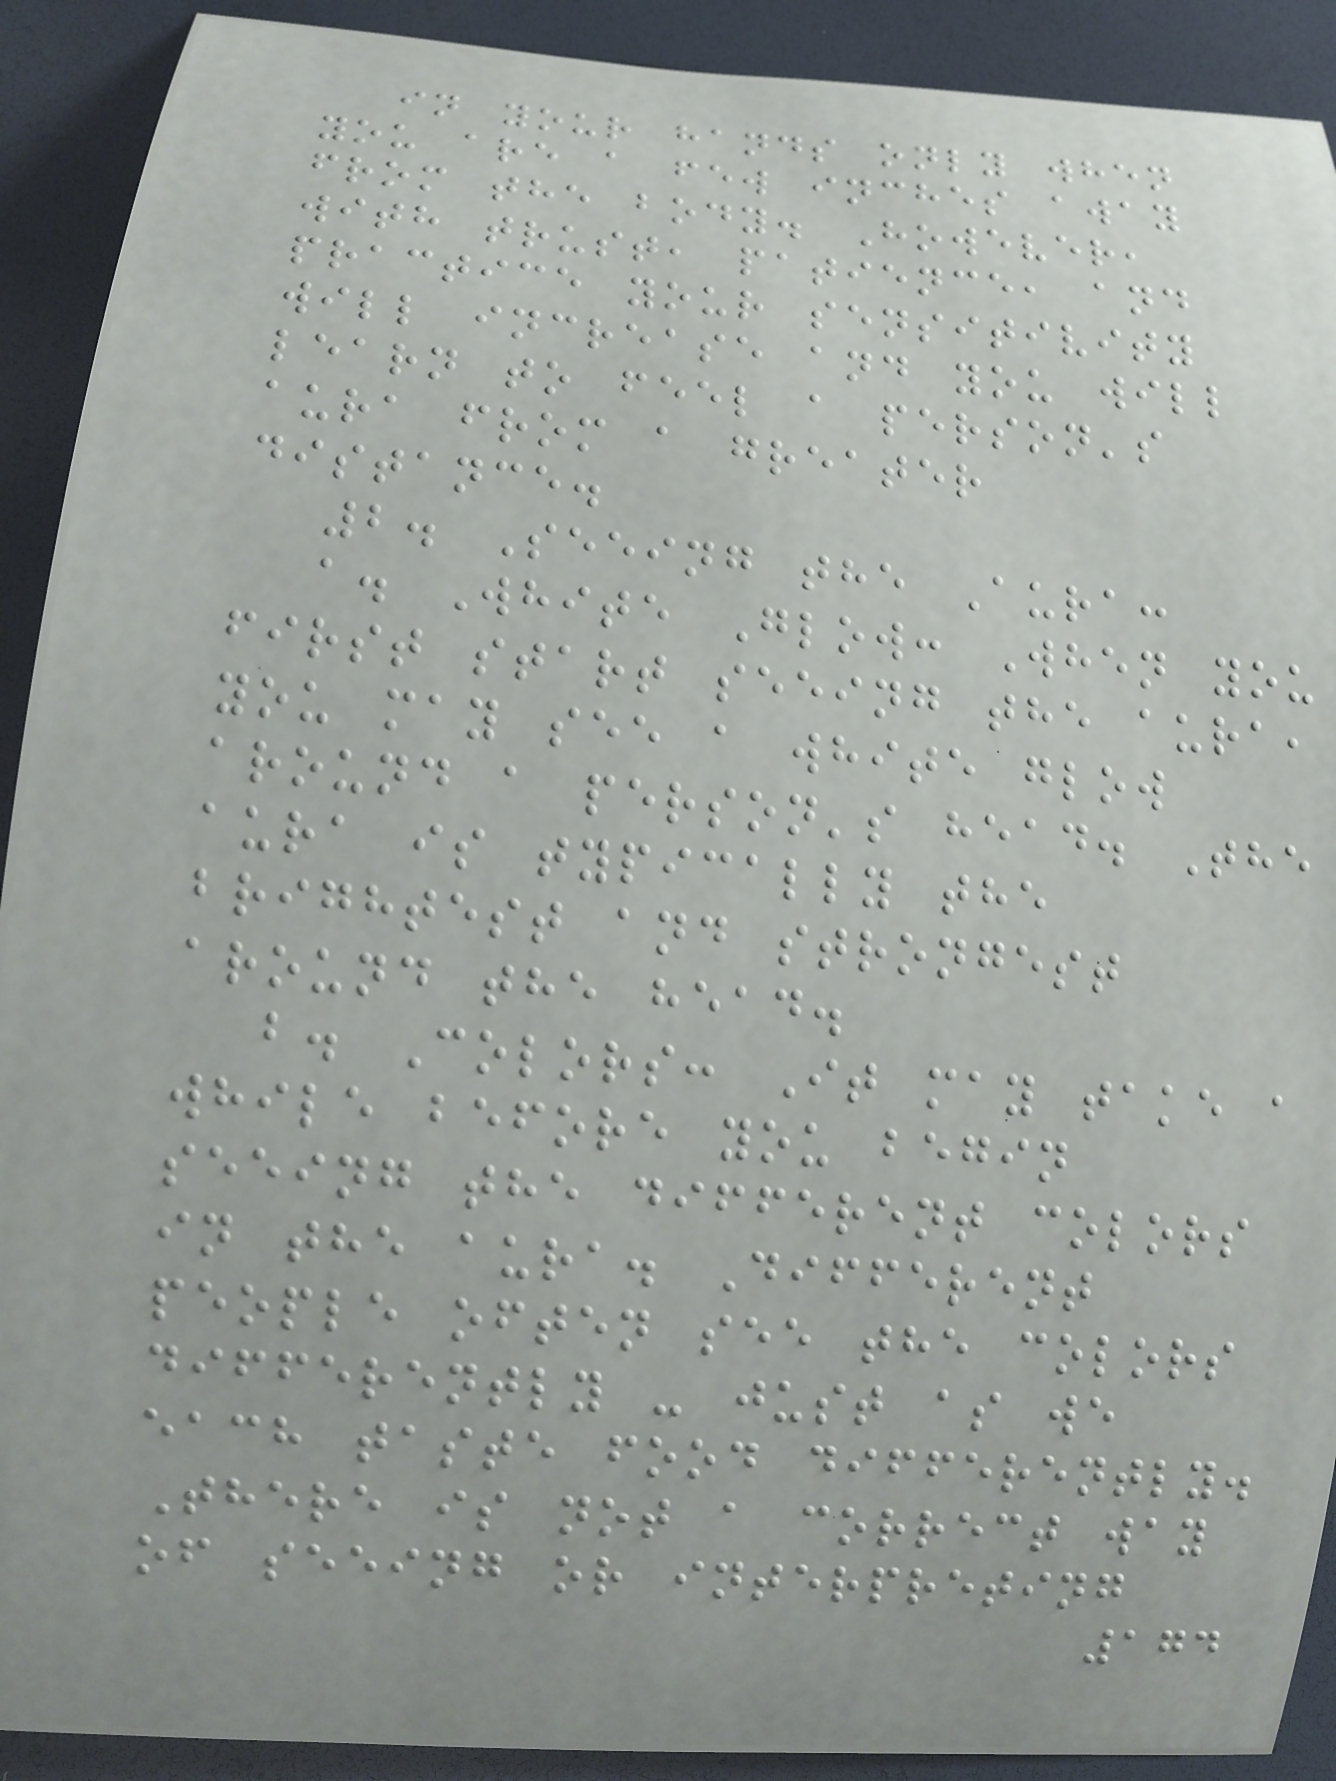in your hands only when
you are a few inches away
from the body. However,
with trust, patience, and
practice your sensitivity
will increase and you will
learn to feel a person's
aura from a greater
distance.
2. Seeing the Aura:
a. White Glow: When you
first start seeing the aura,
you may see a white glow
around a person's head. The
aura is typically the
brightest and strongest
around the head.
b. Colors: It may take a
while before you begin
seeing the different colors
in the aura. Different
people often see the colors
differently - just as we
each taste food differently.
There is not a correct way
of seeing or interpreting
174
